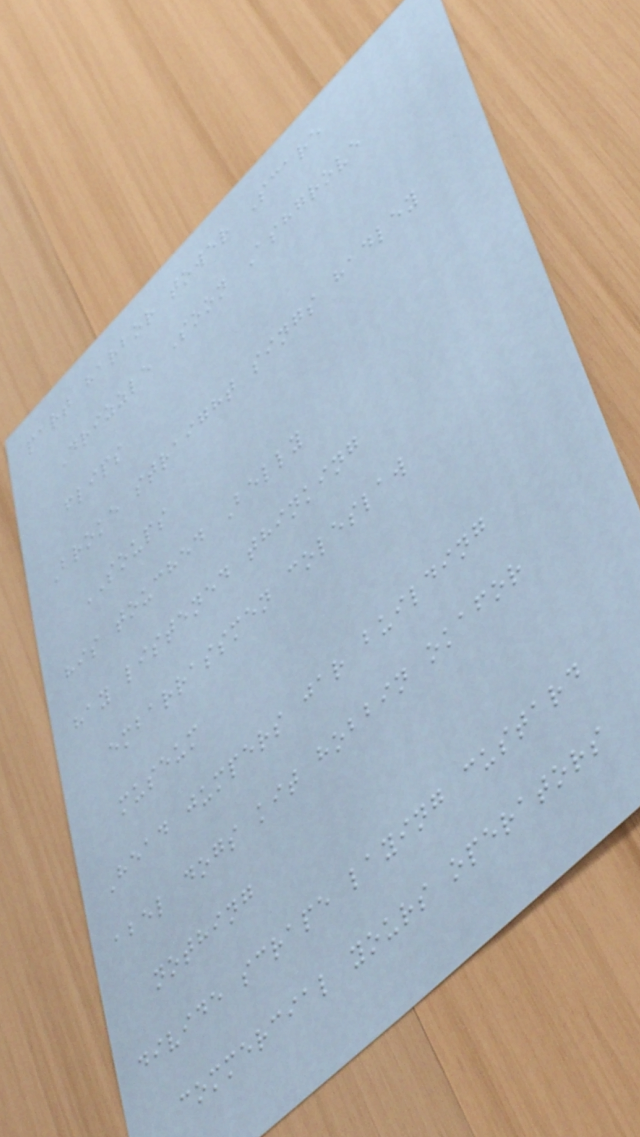part harbor tower Scare
Drizzle Soon Ashgrove
flips
Broke straight sings hadley
SOUPS
his touched Belly
hay listened thinking
embarrassmen coleslaw
museum
Head jumpers jar building
abel dogs kit hobbin okafor
nothing
divide scrape laying custard
commercial yours operators
